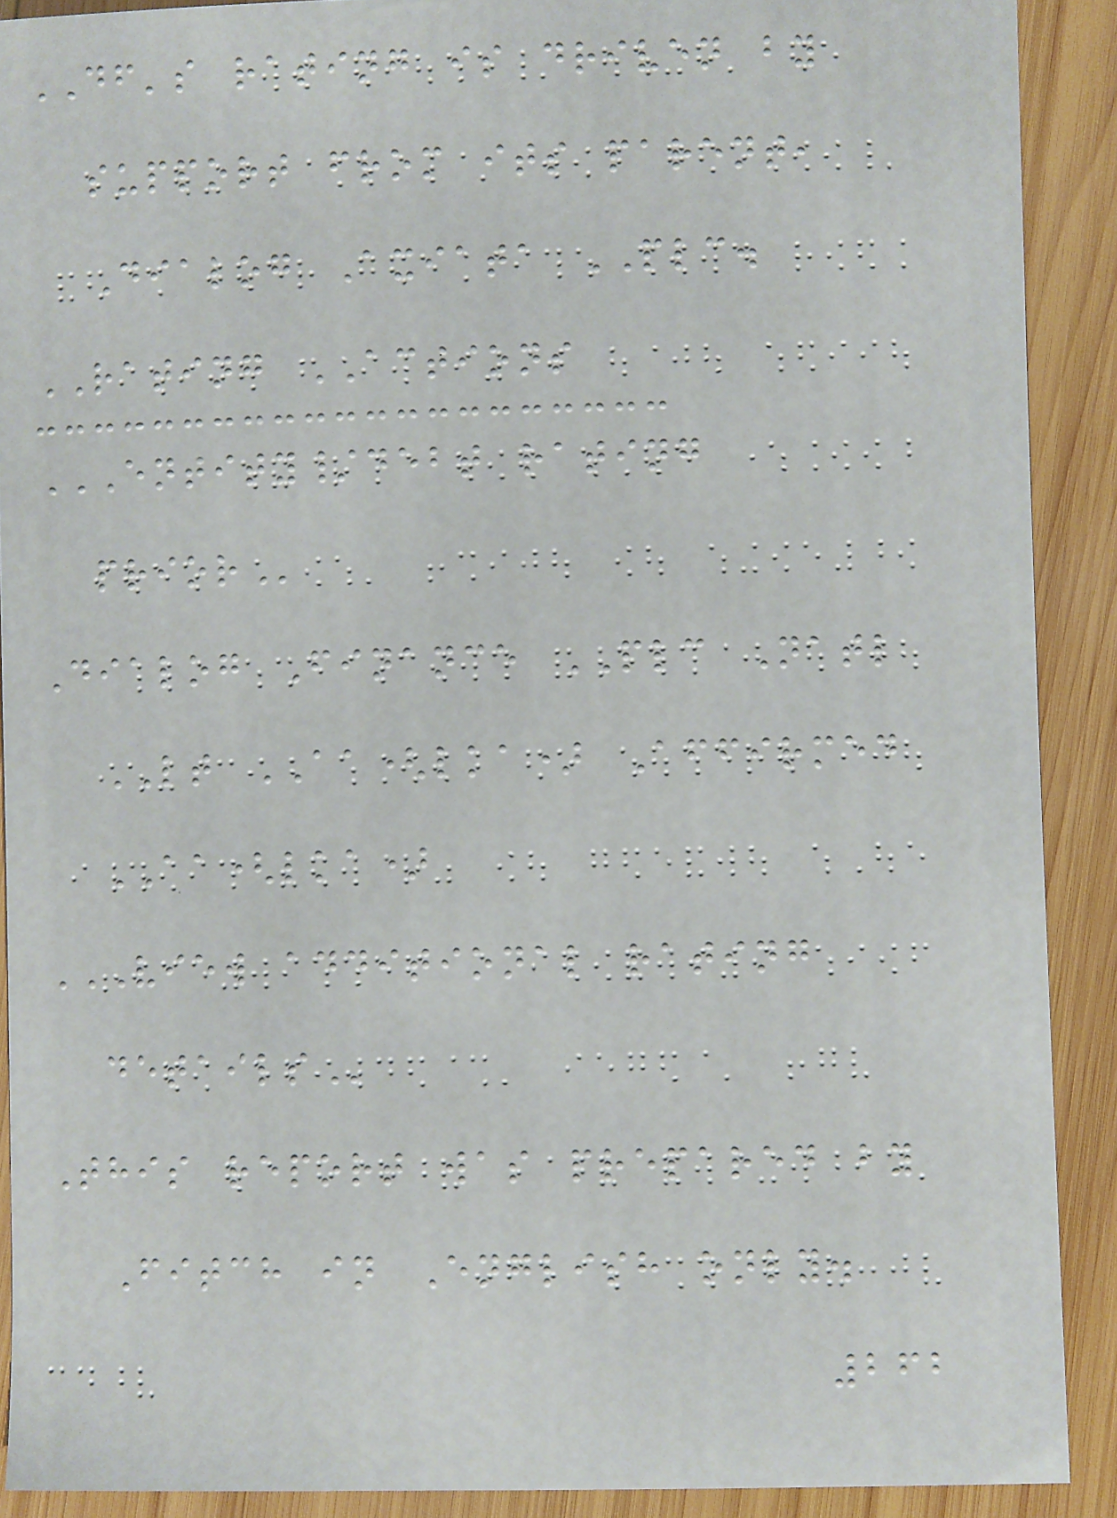DF's rating is driven by
support from its parent,
Dialog Axiata PLC.
RATING ACTIONS
ENTITY/DEBT RATING
PRIOR
Dialog Finance PLC Natl
LT AA(lka) Affirmed
AA(lka)
VIEW ADDITIONAL RATING
DETAILS
This report was prepared by
Fitch in English only.
262
